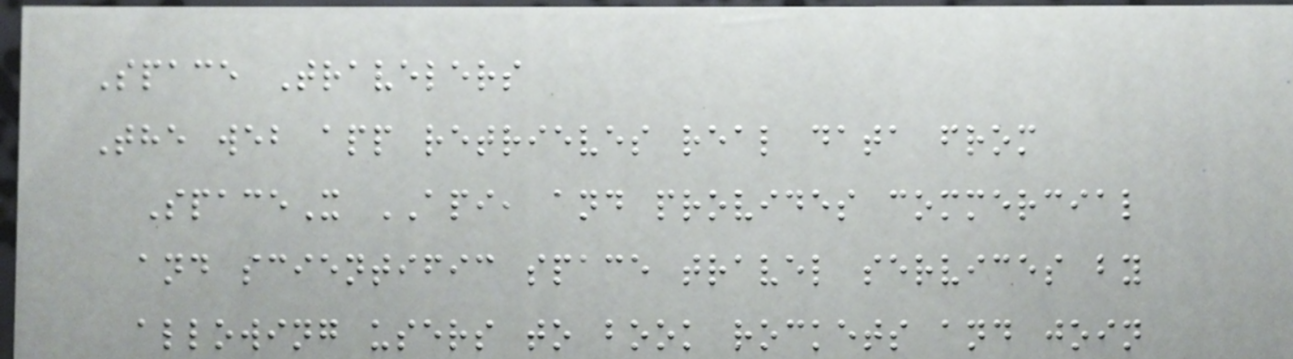Space Travelers
The web app retrieves real data from
SpaceX API, and provides commercial
and scientific space travel services by
allowing users to book rockets and join
